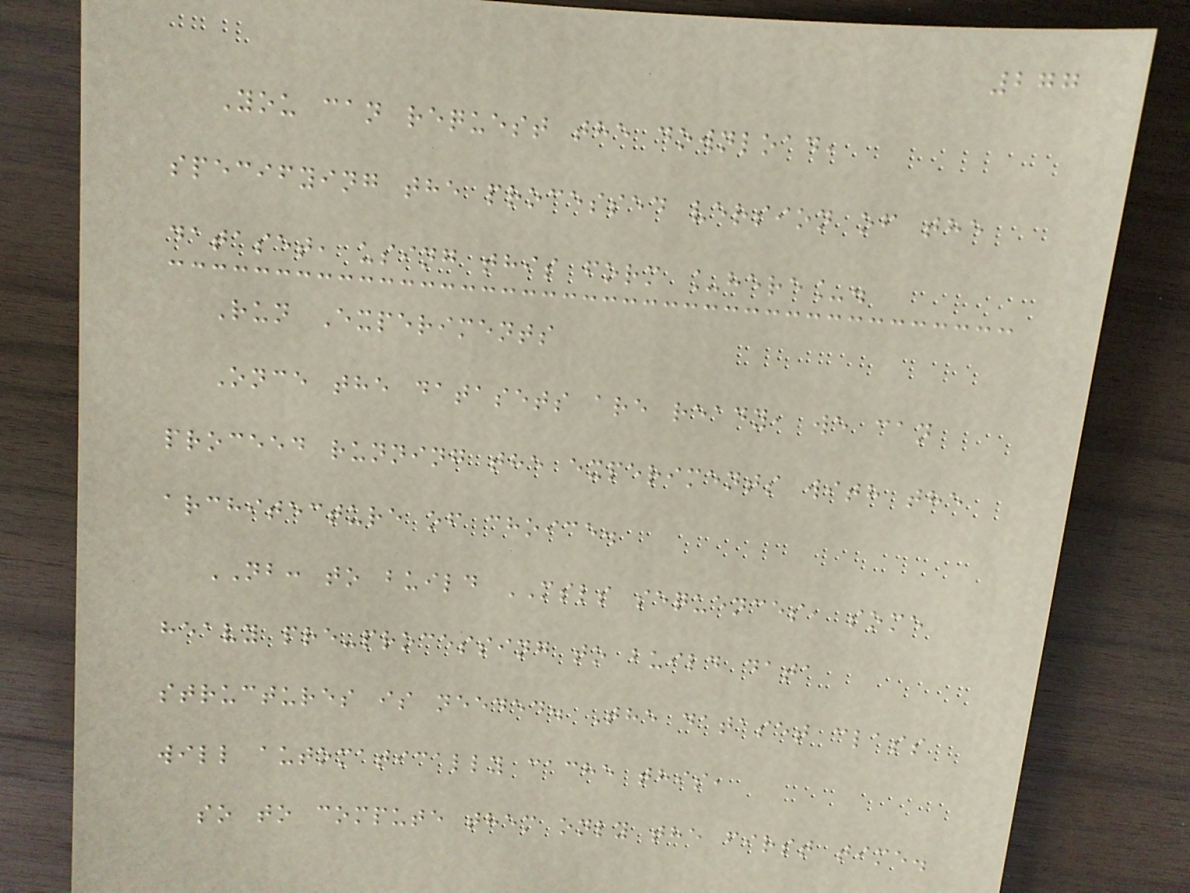277
You can request the download,
specifying the processed version of the
dataset, using this form _here_.
Run Experiments
Once the datasets are ready, we can
proceed running the experiments with the
architecture of choice.
NB: to build MSLS sequences, some
heavy pre-processing to build data
structures is needed. The dataset class
will automatically cache this,
so to compute them only the first time.
